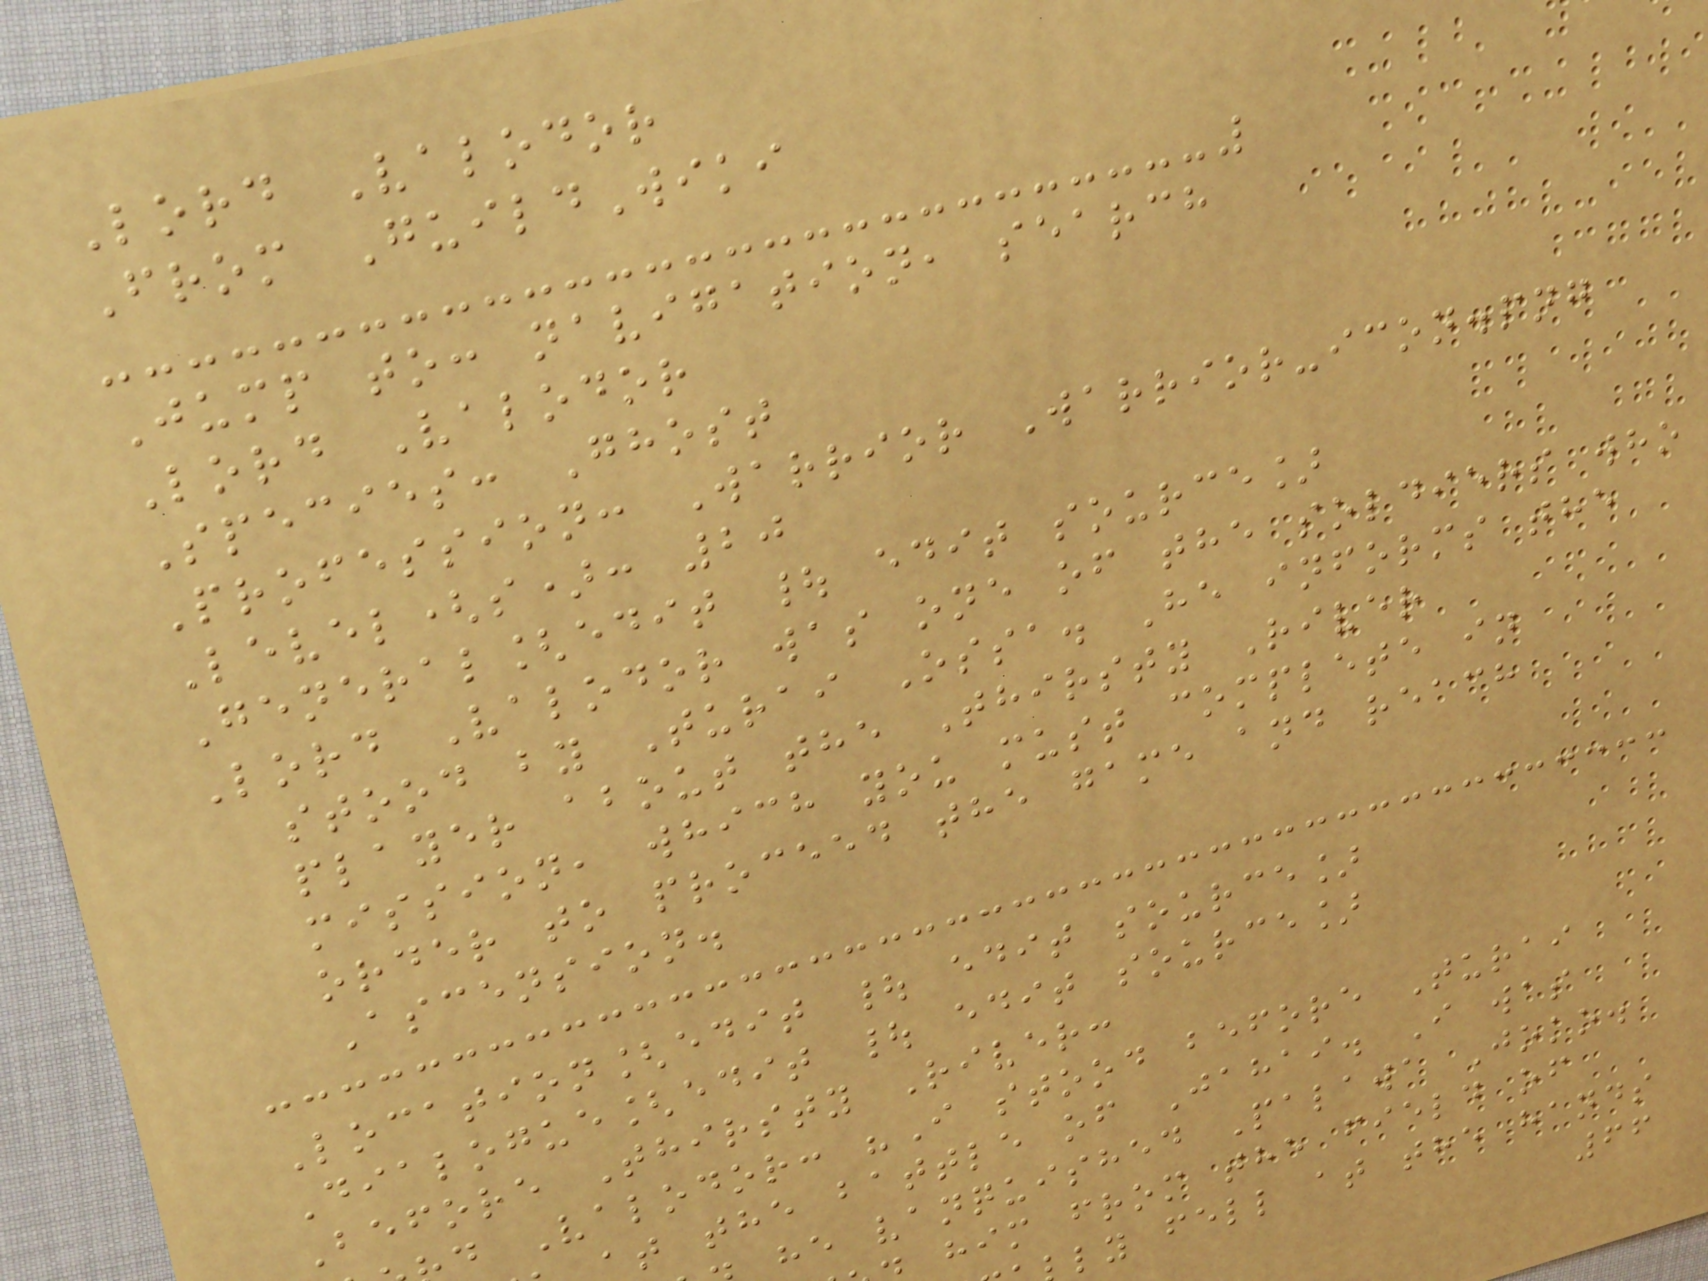Lord Valodor
From GuildWiki
Jump to: navigation, search
Lord Valodor
Species: Ghost
Profession: Warrior Warrior-icon.png
Level(s): 20
General[edit | edit source]
Lord Valodor was one of the soldiers who
stood by Turai Ossa. He informs the
player about the Thirsty River
mission, which you must complete in
order to proceed the game and reach
Ascension.
Location[edit | edit source]
Dialogue[edit | edit source]
Before Thirsty River:
d Valodor: "I stood before Turai
t the battle of Jahai. I was
he vanquished Palawa Joko.
him from the field of
ly fell at the hands
66
